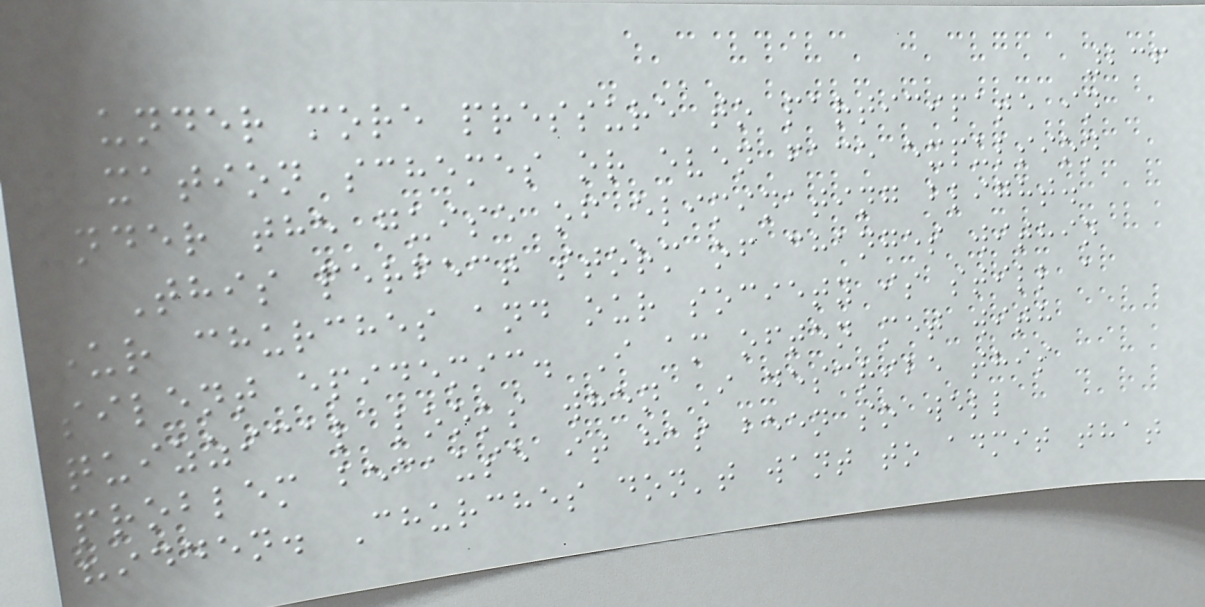236
under more pressure to participate in
taxation schemes or even face expulsion
under the guise of eliminating blight.
This perfect storm of changes within
our churches and our society is still a
silent epidemic. I am often met with
quizzical looks when I describe this
problem because it has been so well
hidden. Churches don't want to admit that
